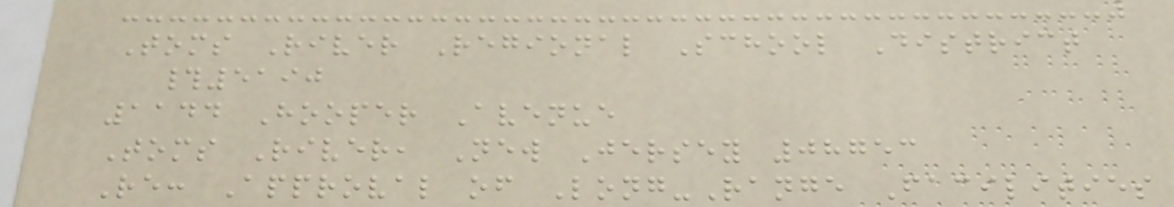Toms River Regional School District
#5190
1144 Hooper Avenue
Toms River, New Jersey 08753
Re: Approval of Long-Range Facilities
